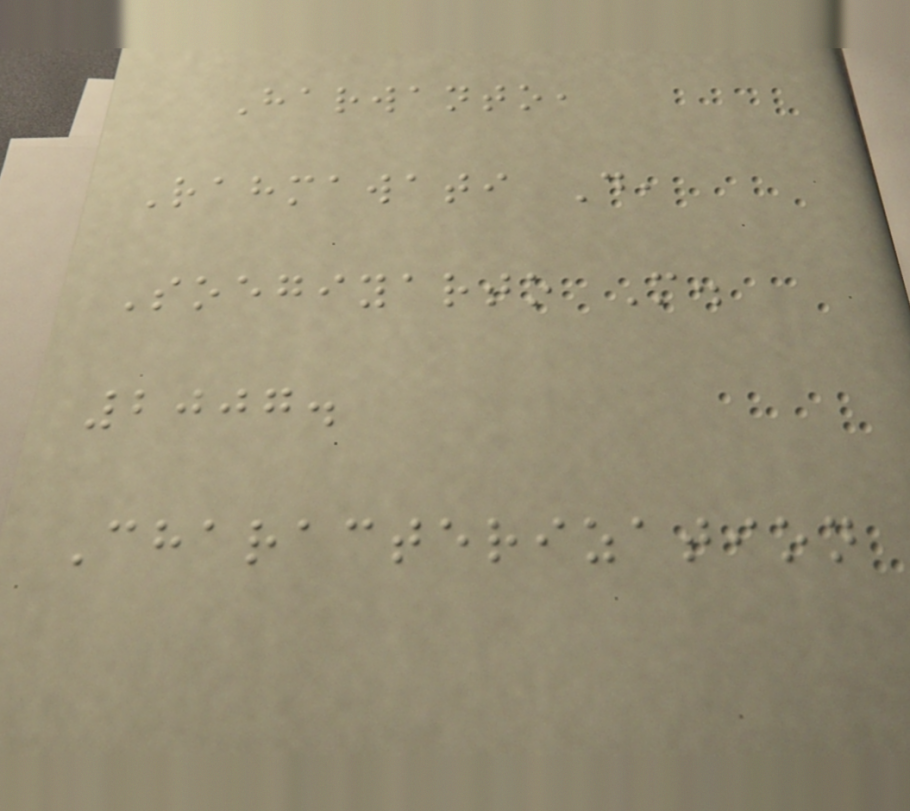Harwanto,
Rahmawati D,
Soegiyarto M.
2007.
Characterization
